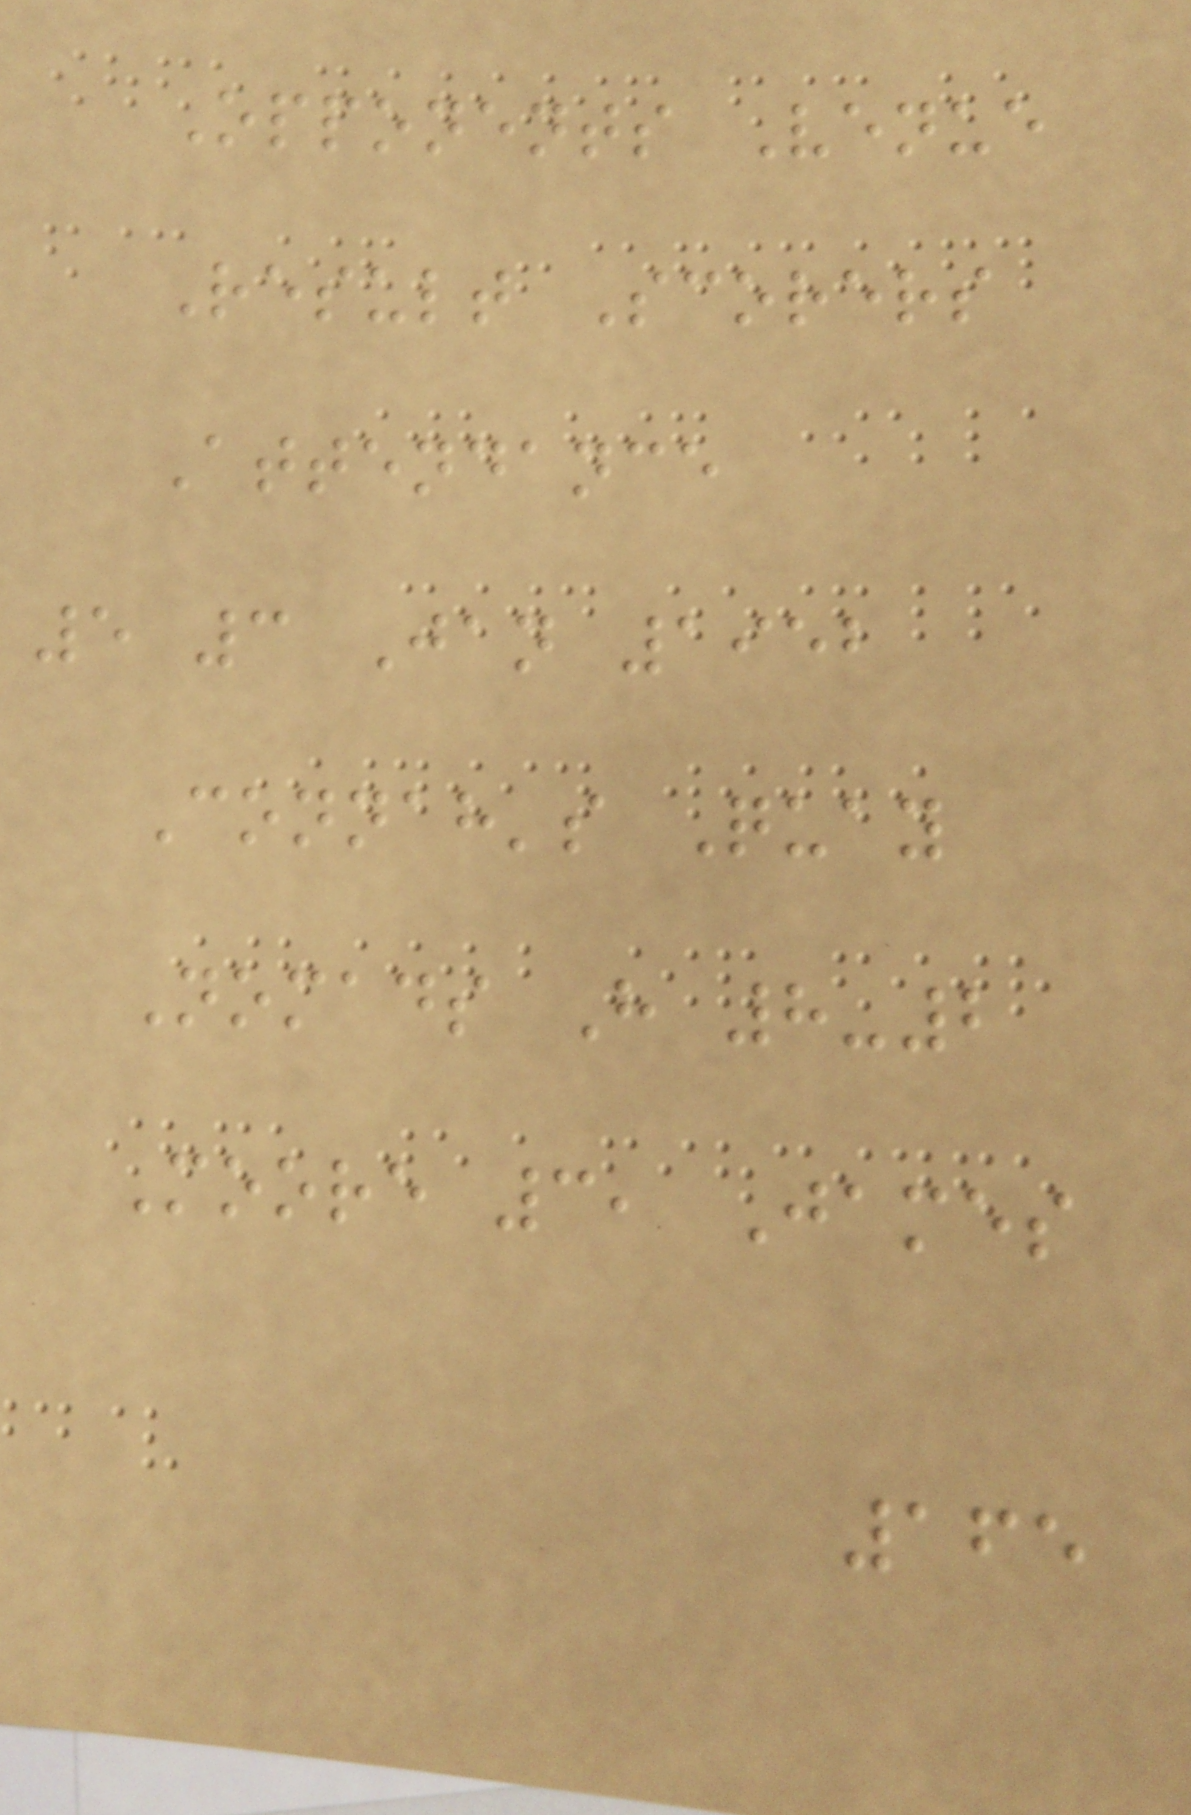Opponents Venue
Result Scorers
Attendance
5 3 Jan 1952
Connah's Quay
Nomads H 8-2
Moore 3, James
165
